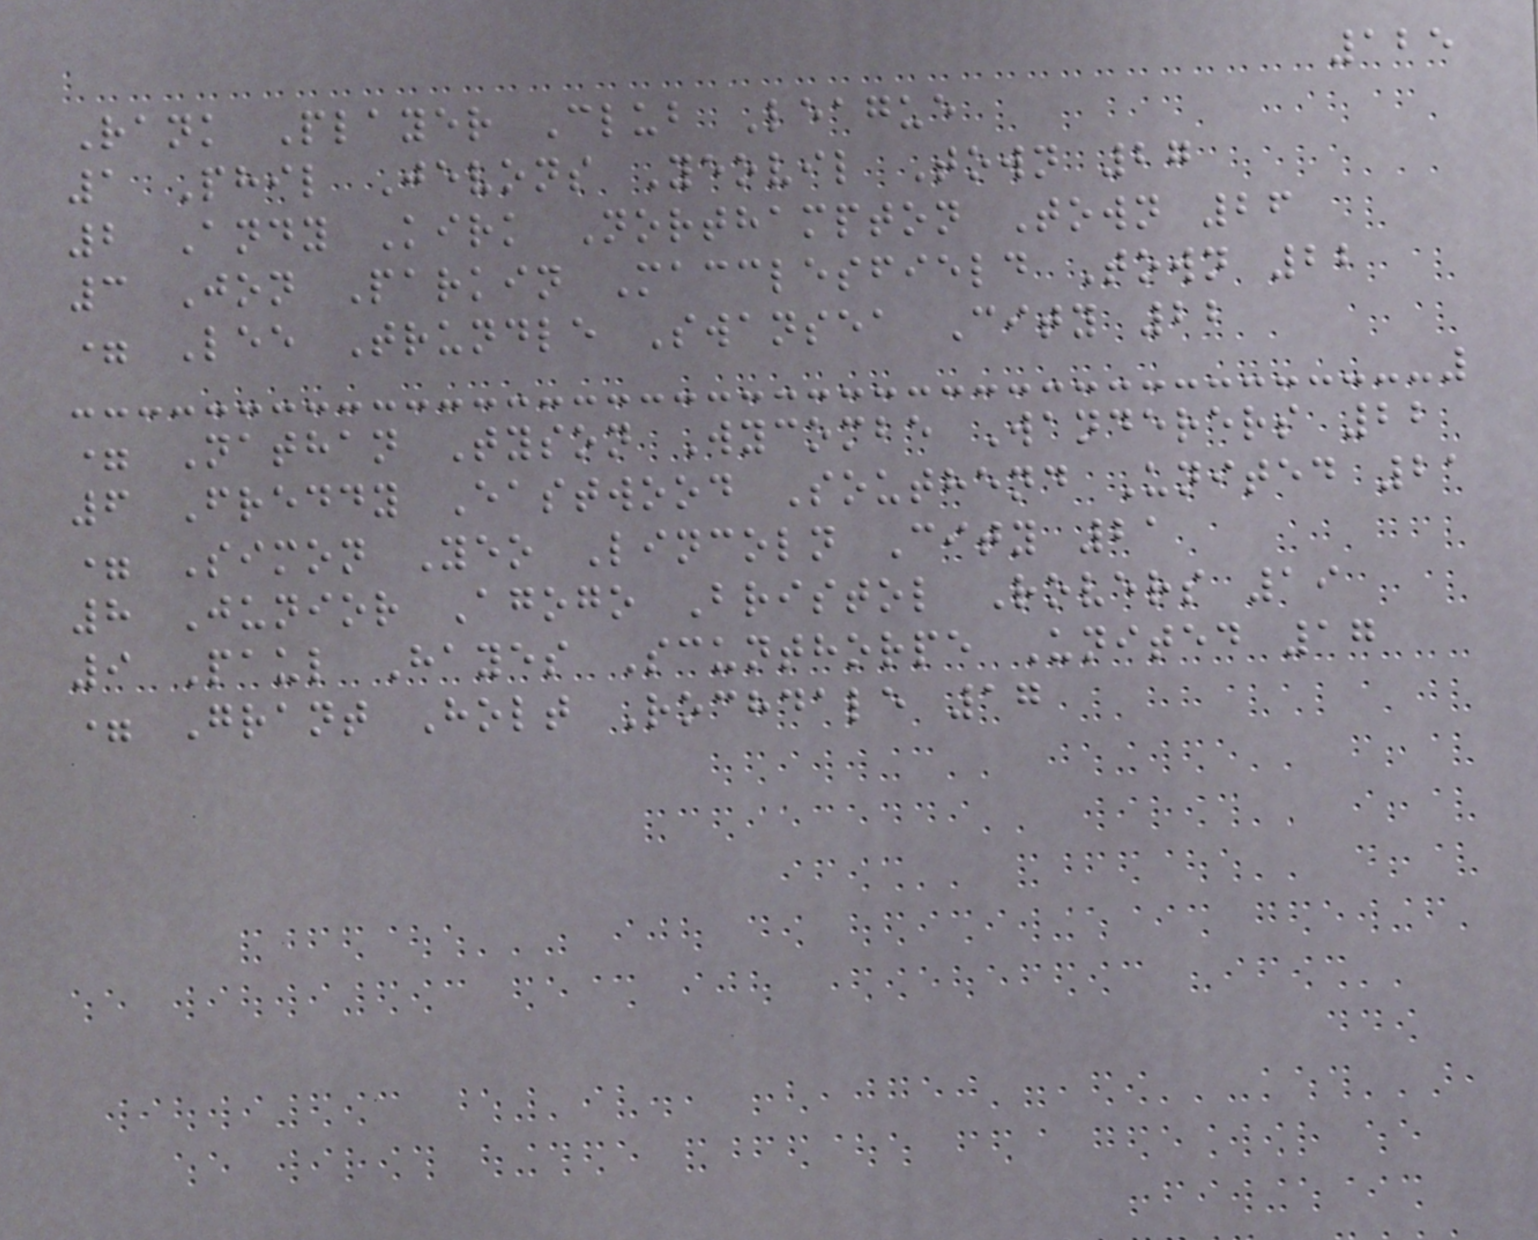125
Rank Player Club League
1 Phil Jevons Yeovil Town 27
2 Andy Kirk Northampton Town 26
3 Jon Parkin Macclesfield Town 22
= Lee Trundle Swansea City 22
= Nathan Tyson Wycombe Wanderers 22
6 Freddy Eastwood Southend United 21
= Simon Yeo Lincoln City 21
8 Junior Agogo Bristol Rovers 19
9 Paul Hayes Scunthorpe United 17
= Grant Holt Rochdale 17
